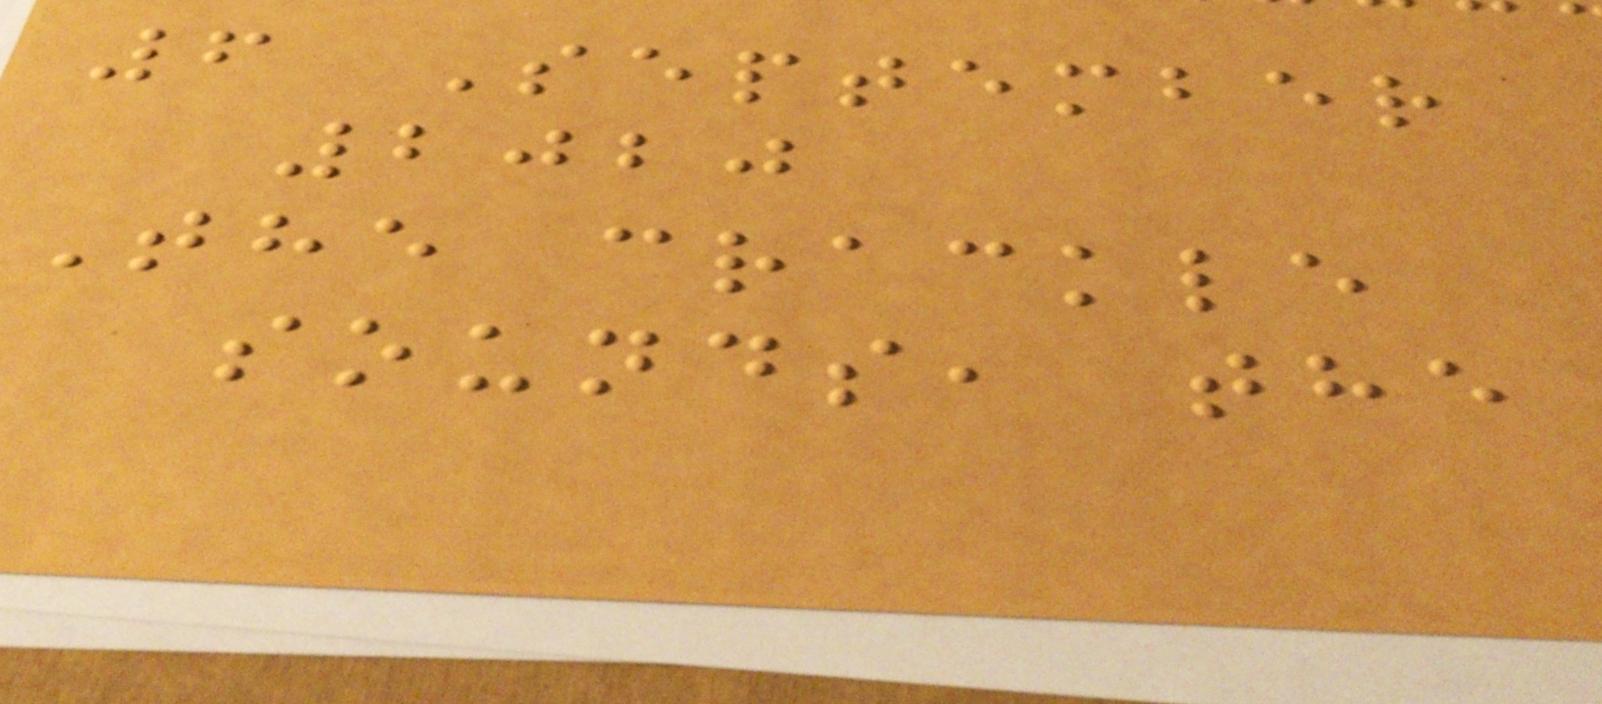6 September
2020
The crackle
sounds, the
